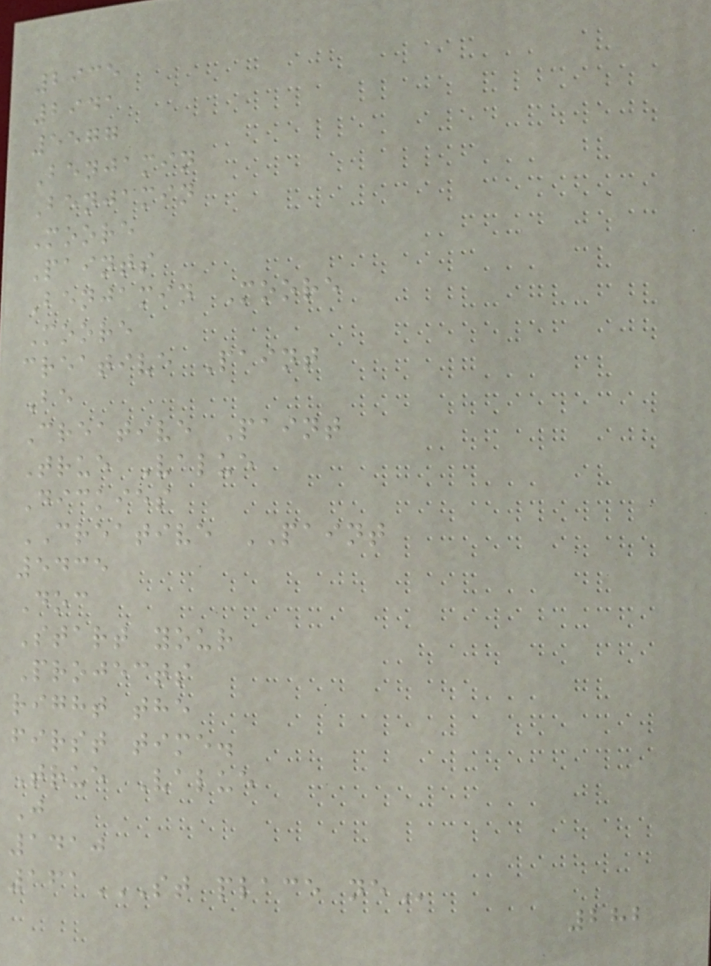2935
2941
5577
Benjamin
Benjamin
Moore
Paints
Benjamin Moore
Moore
creative Paint
Be
Creative Paint
True Value
Dickies
CREATIVE PAINT
5435
Doc
Start your
Projects
right the
first time.
True Value
J
1410
161ST PLACE NE
282
